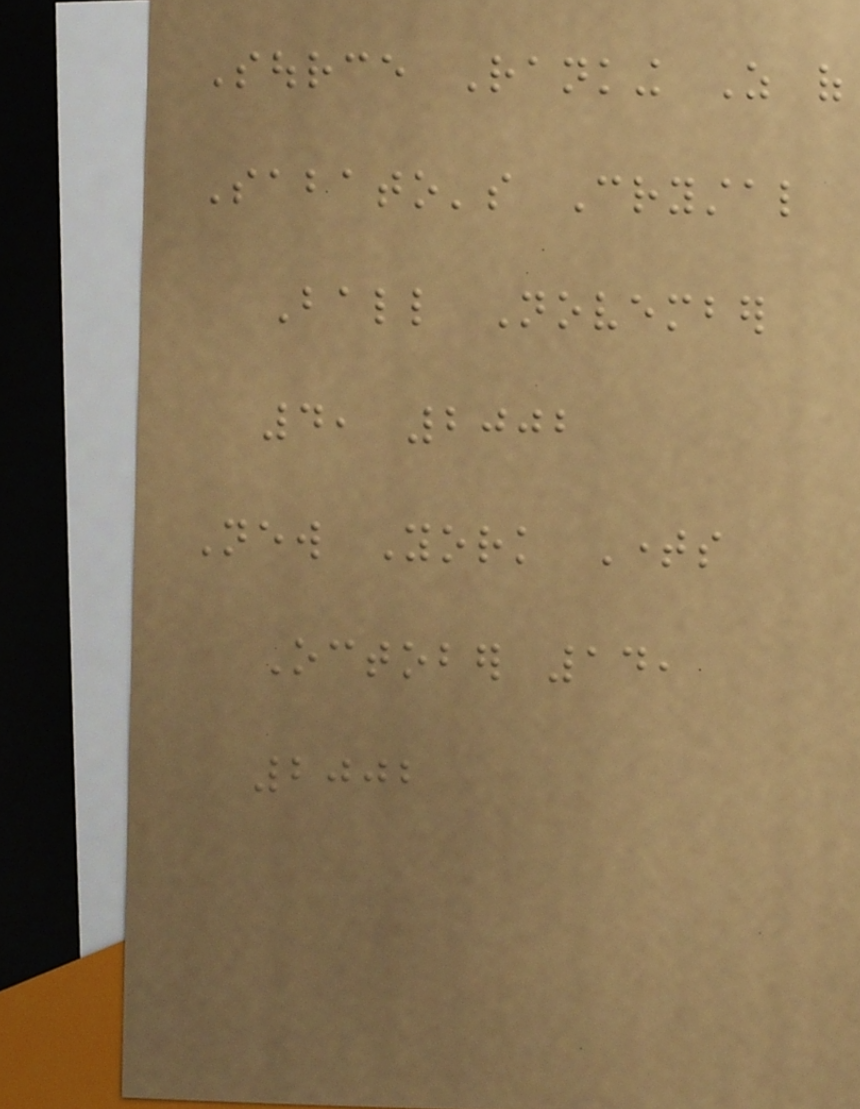Source Ranking As of
Sabato's Crystal
Ball November
4, 2002
New York Times
October 14,
2002
